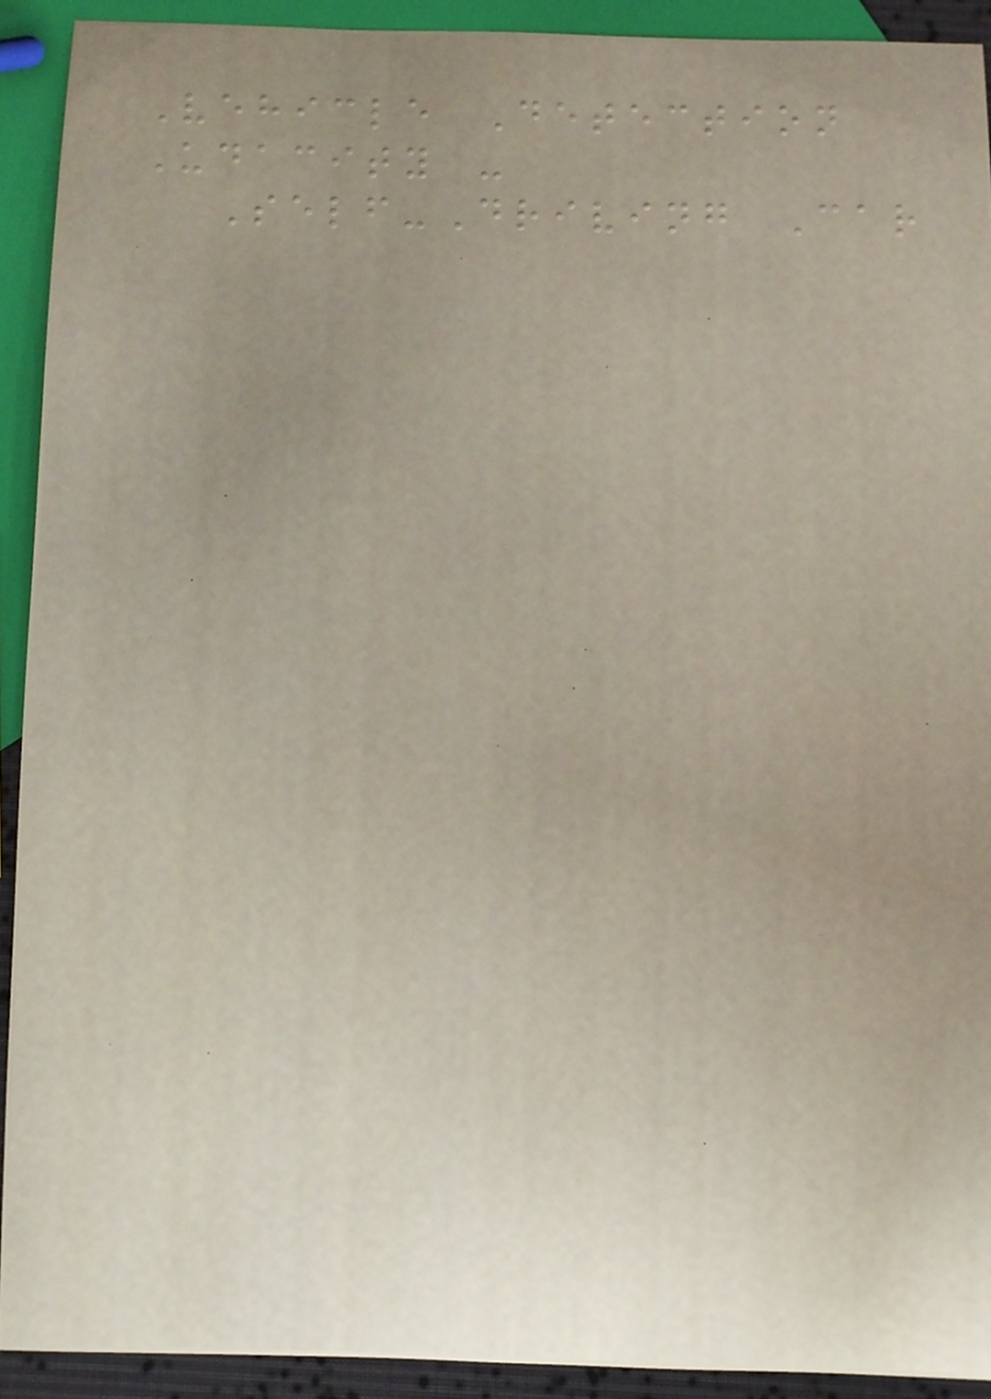Vehicle Detection
Udacity -
Self-Driving Car
